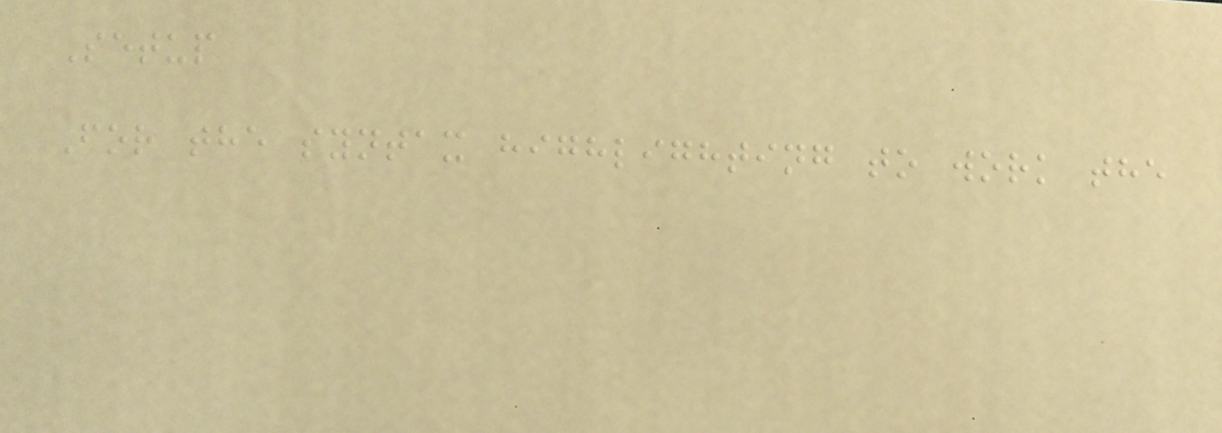Setup
For the syntax highlighting to work the
